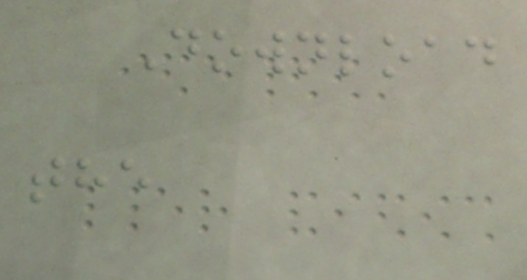Download
the
